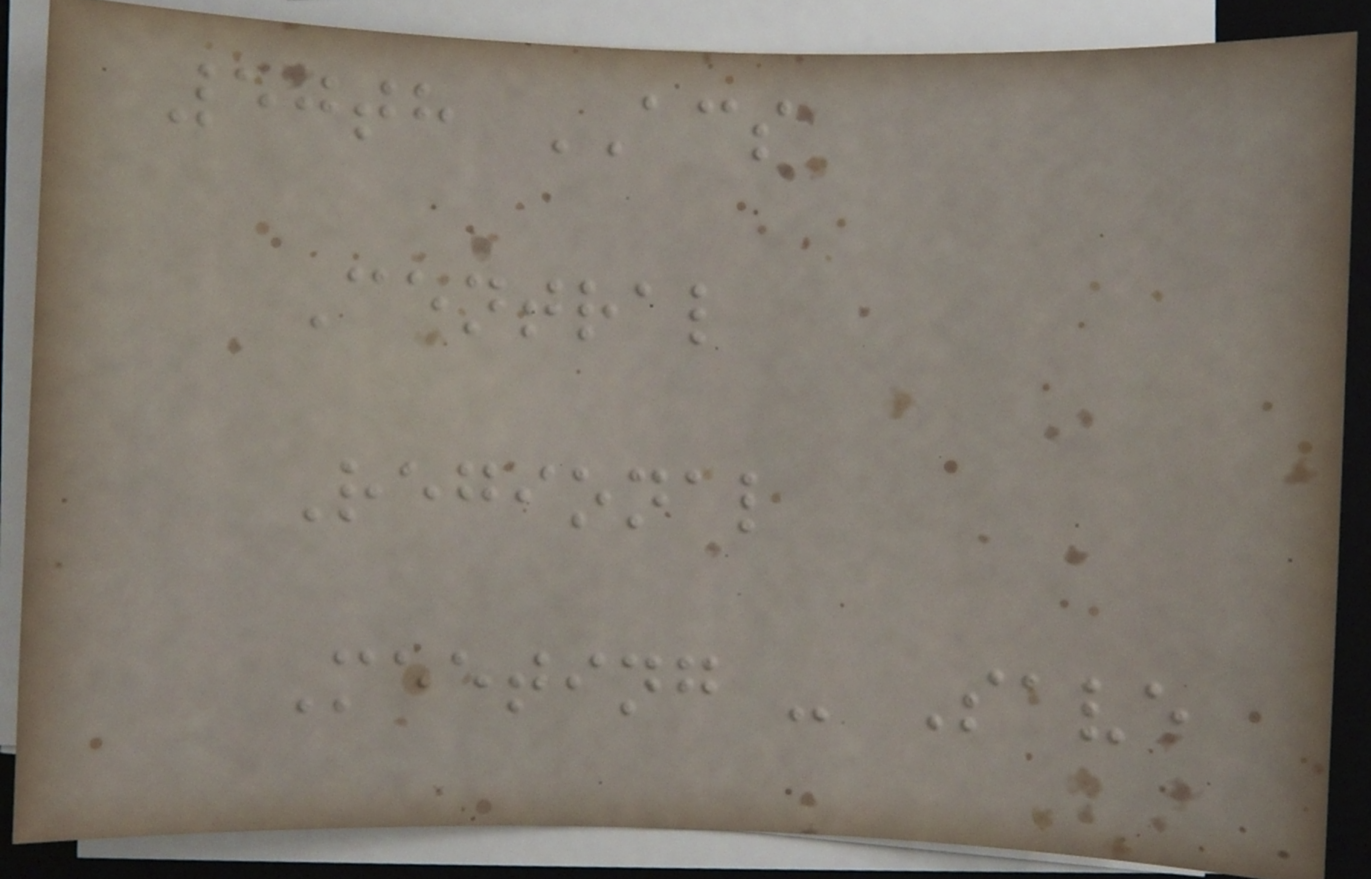50th ACS
Central
Regional
Meeting - Save
